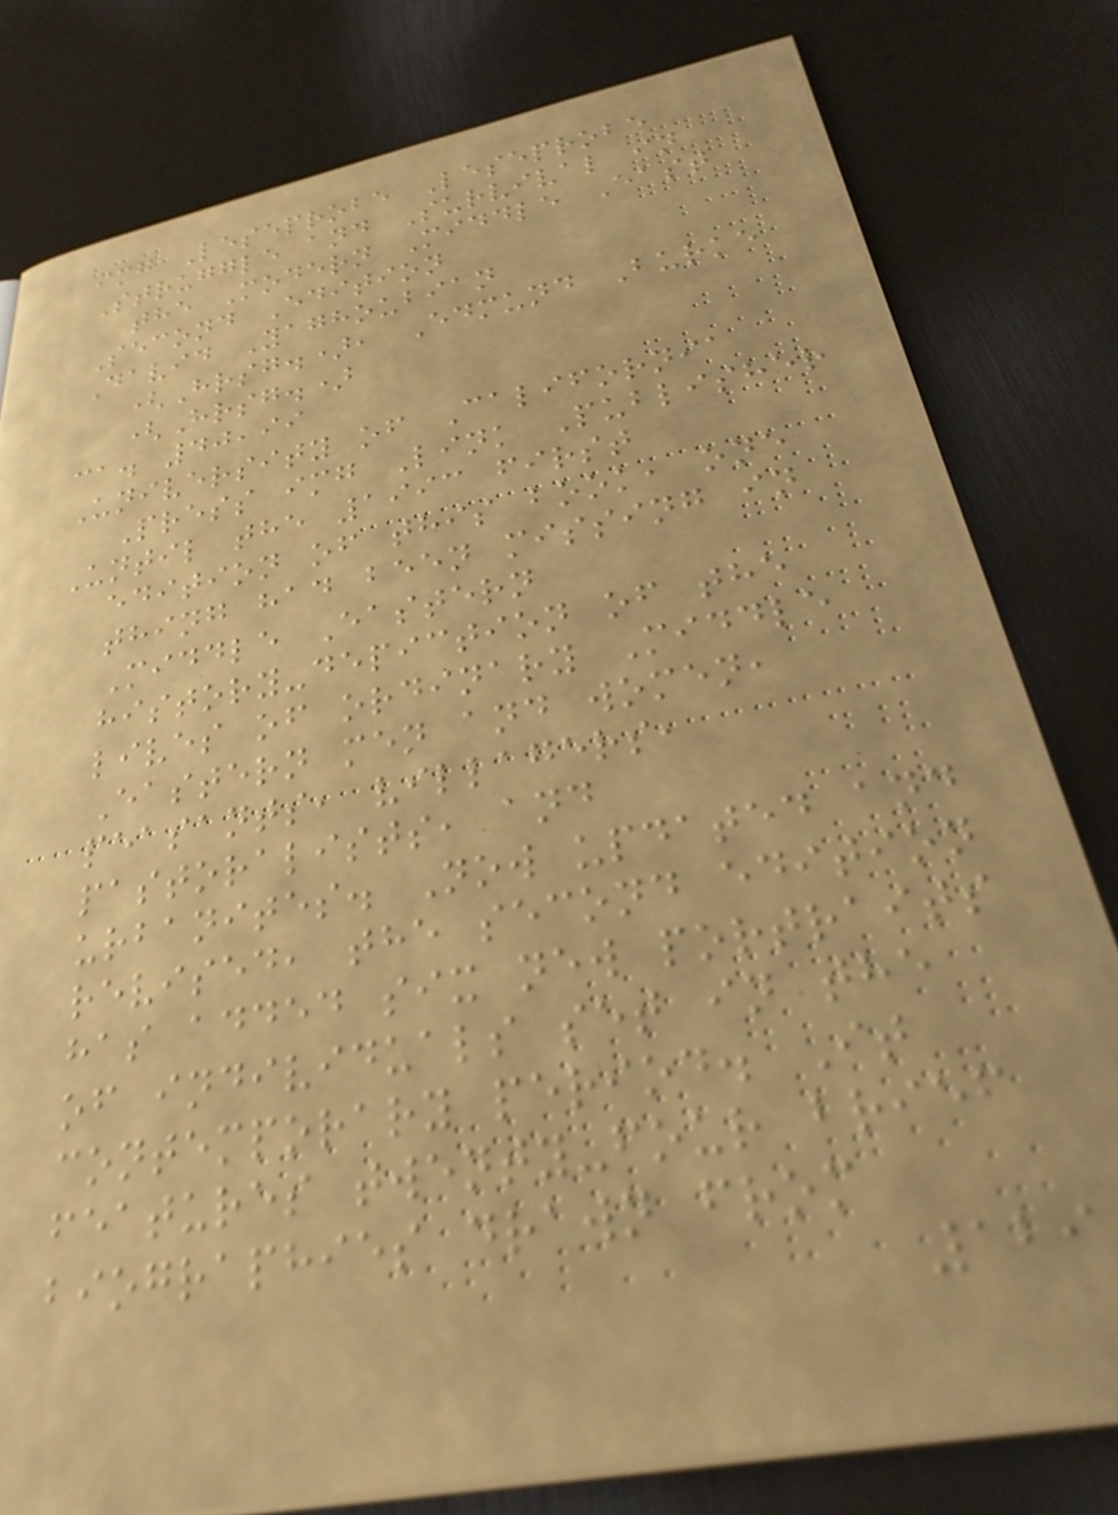img Leseprobe Leseprobe
Struggle and Survival in
the Modern Middle East
Second Edition
David Yaghoubian
(Hrsg.), Edmund Burke
(Hrsg.)
ca. 40,99
University of California
Press img Link Publisher
Until the 1993 first
edition of this book, one
thing had been missing in
Middle Eastern
history-depiction of the
lives of ordinary Middle
Eastern men and women,
peasants, villagers,
pastoralists, and
urbanites. Now updated and
revised, the second edition
has added six new portraits
of individuals set in the
contemporary period. It
features twenty-four brief
biographies drawn from
129
